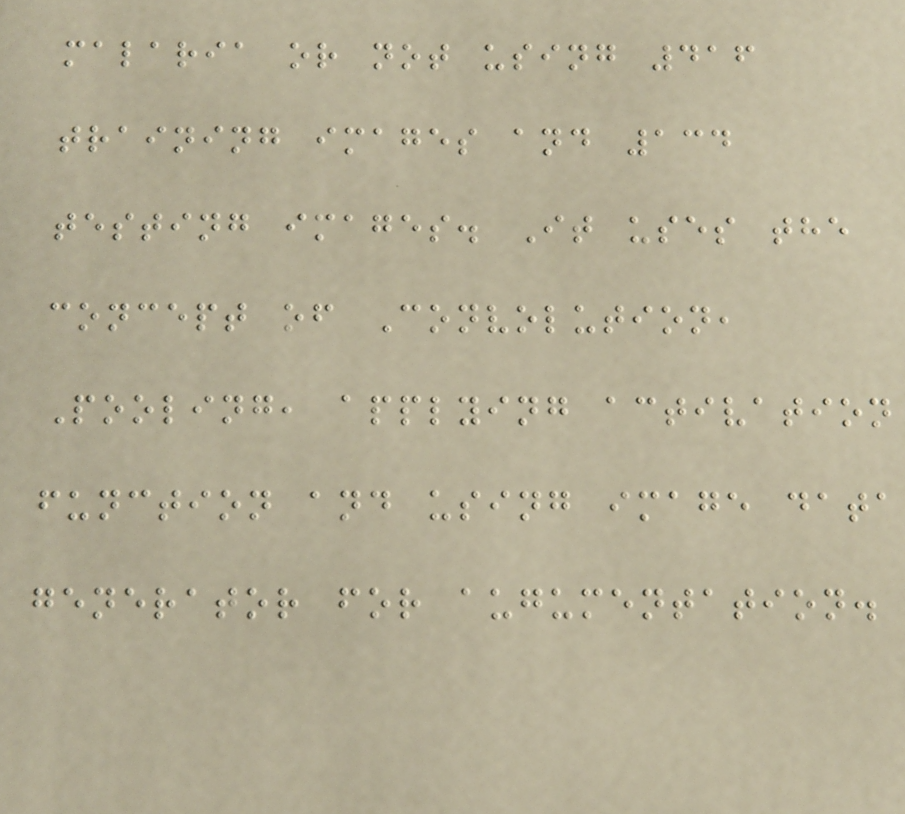malaria or not using 416
training images and 134
testing images. It uses the
concept of Convolution,
Pooling, applying activation
function and using image data
generator for augumentation.
